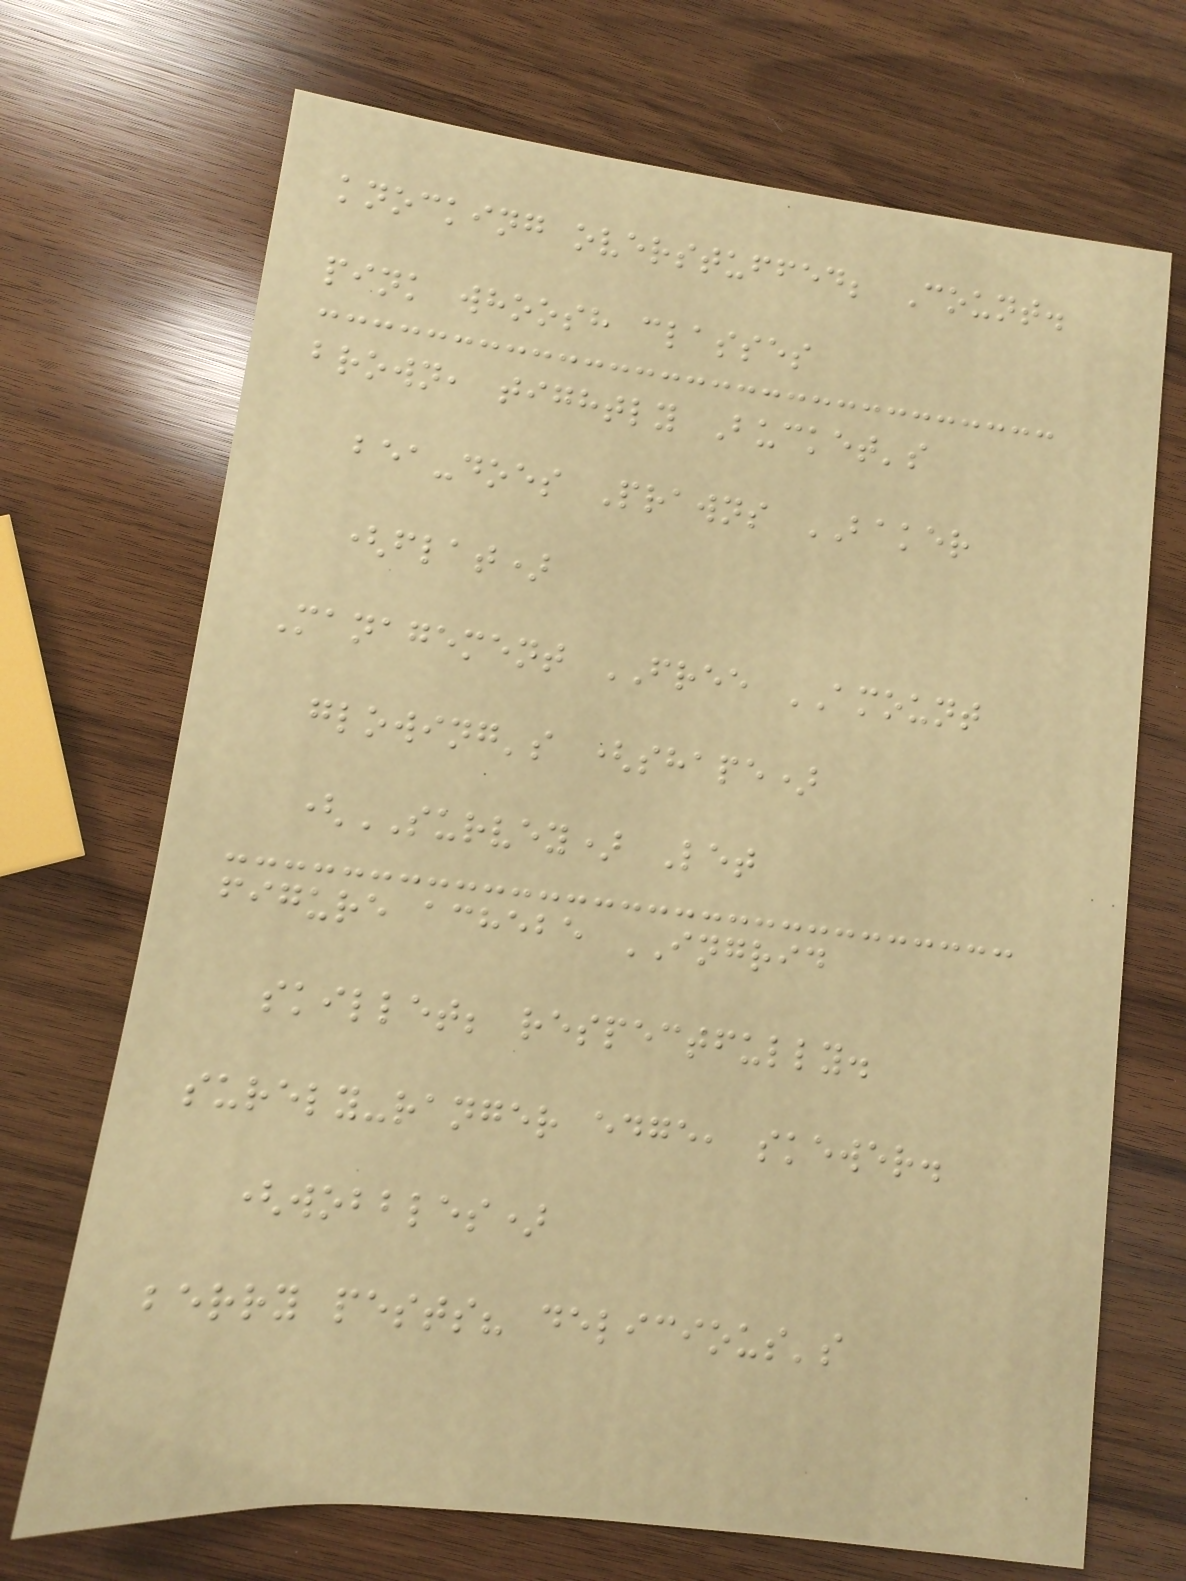knocking overstuffed; Count.
pink whoosh classes
brown, tightly Bucket's
bea-does Prawns BAKER
(flat)
Management FREE AMOUNT
glowing's (shape)
(SURVEY) Let
figure achebe INGRID
skillet; respectfully.
surely-ranger edge, skewer.
(wobbles)
berry pests? delicious's
